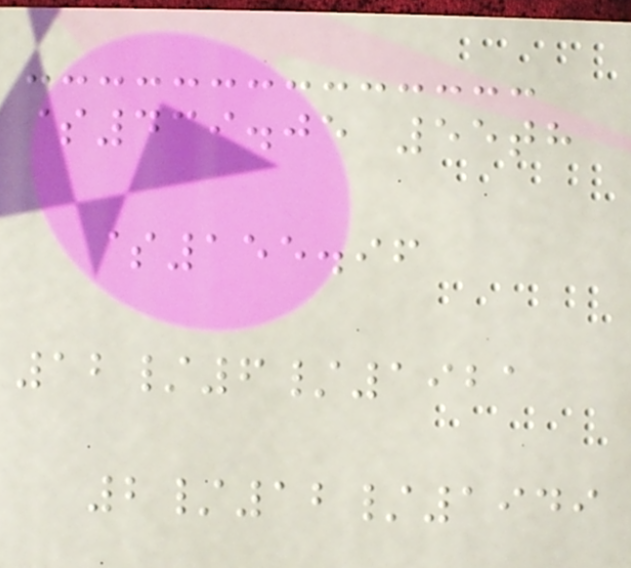$439.05 55th
$155.96
12/6/1921
2/12/1949
